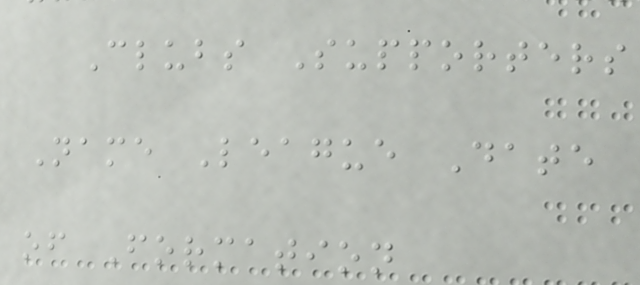Clubs Supporters
Name League Date
of Formation
